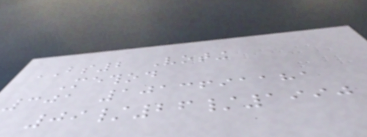BS2 Voting
Method
301 1013691181
09/26/1990
